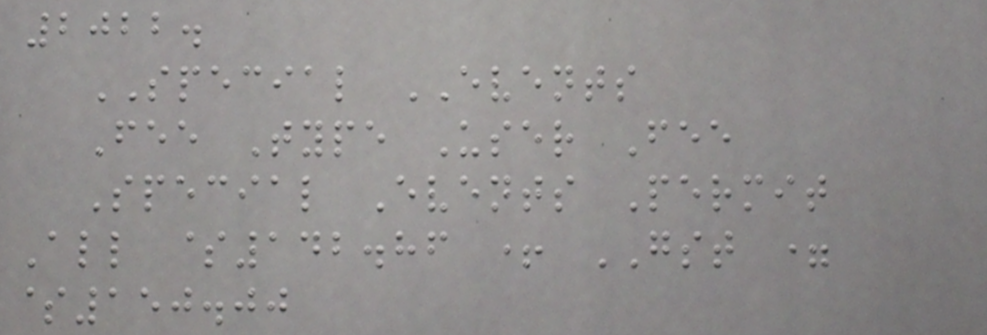2022.
SPECIAL EVENTS
Fee Type User Fee
Special Events Permit
All $142.86 + GST =
$150.00
